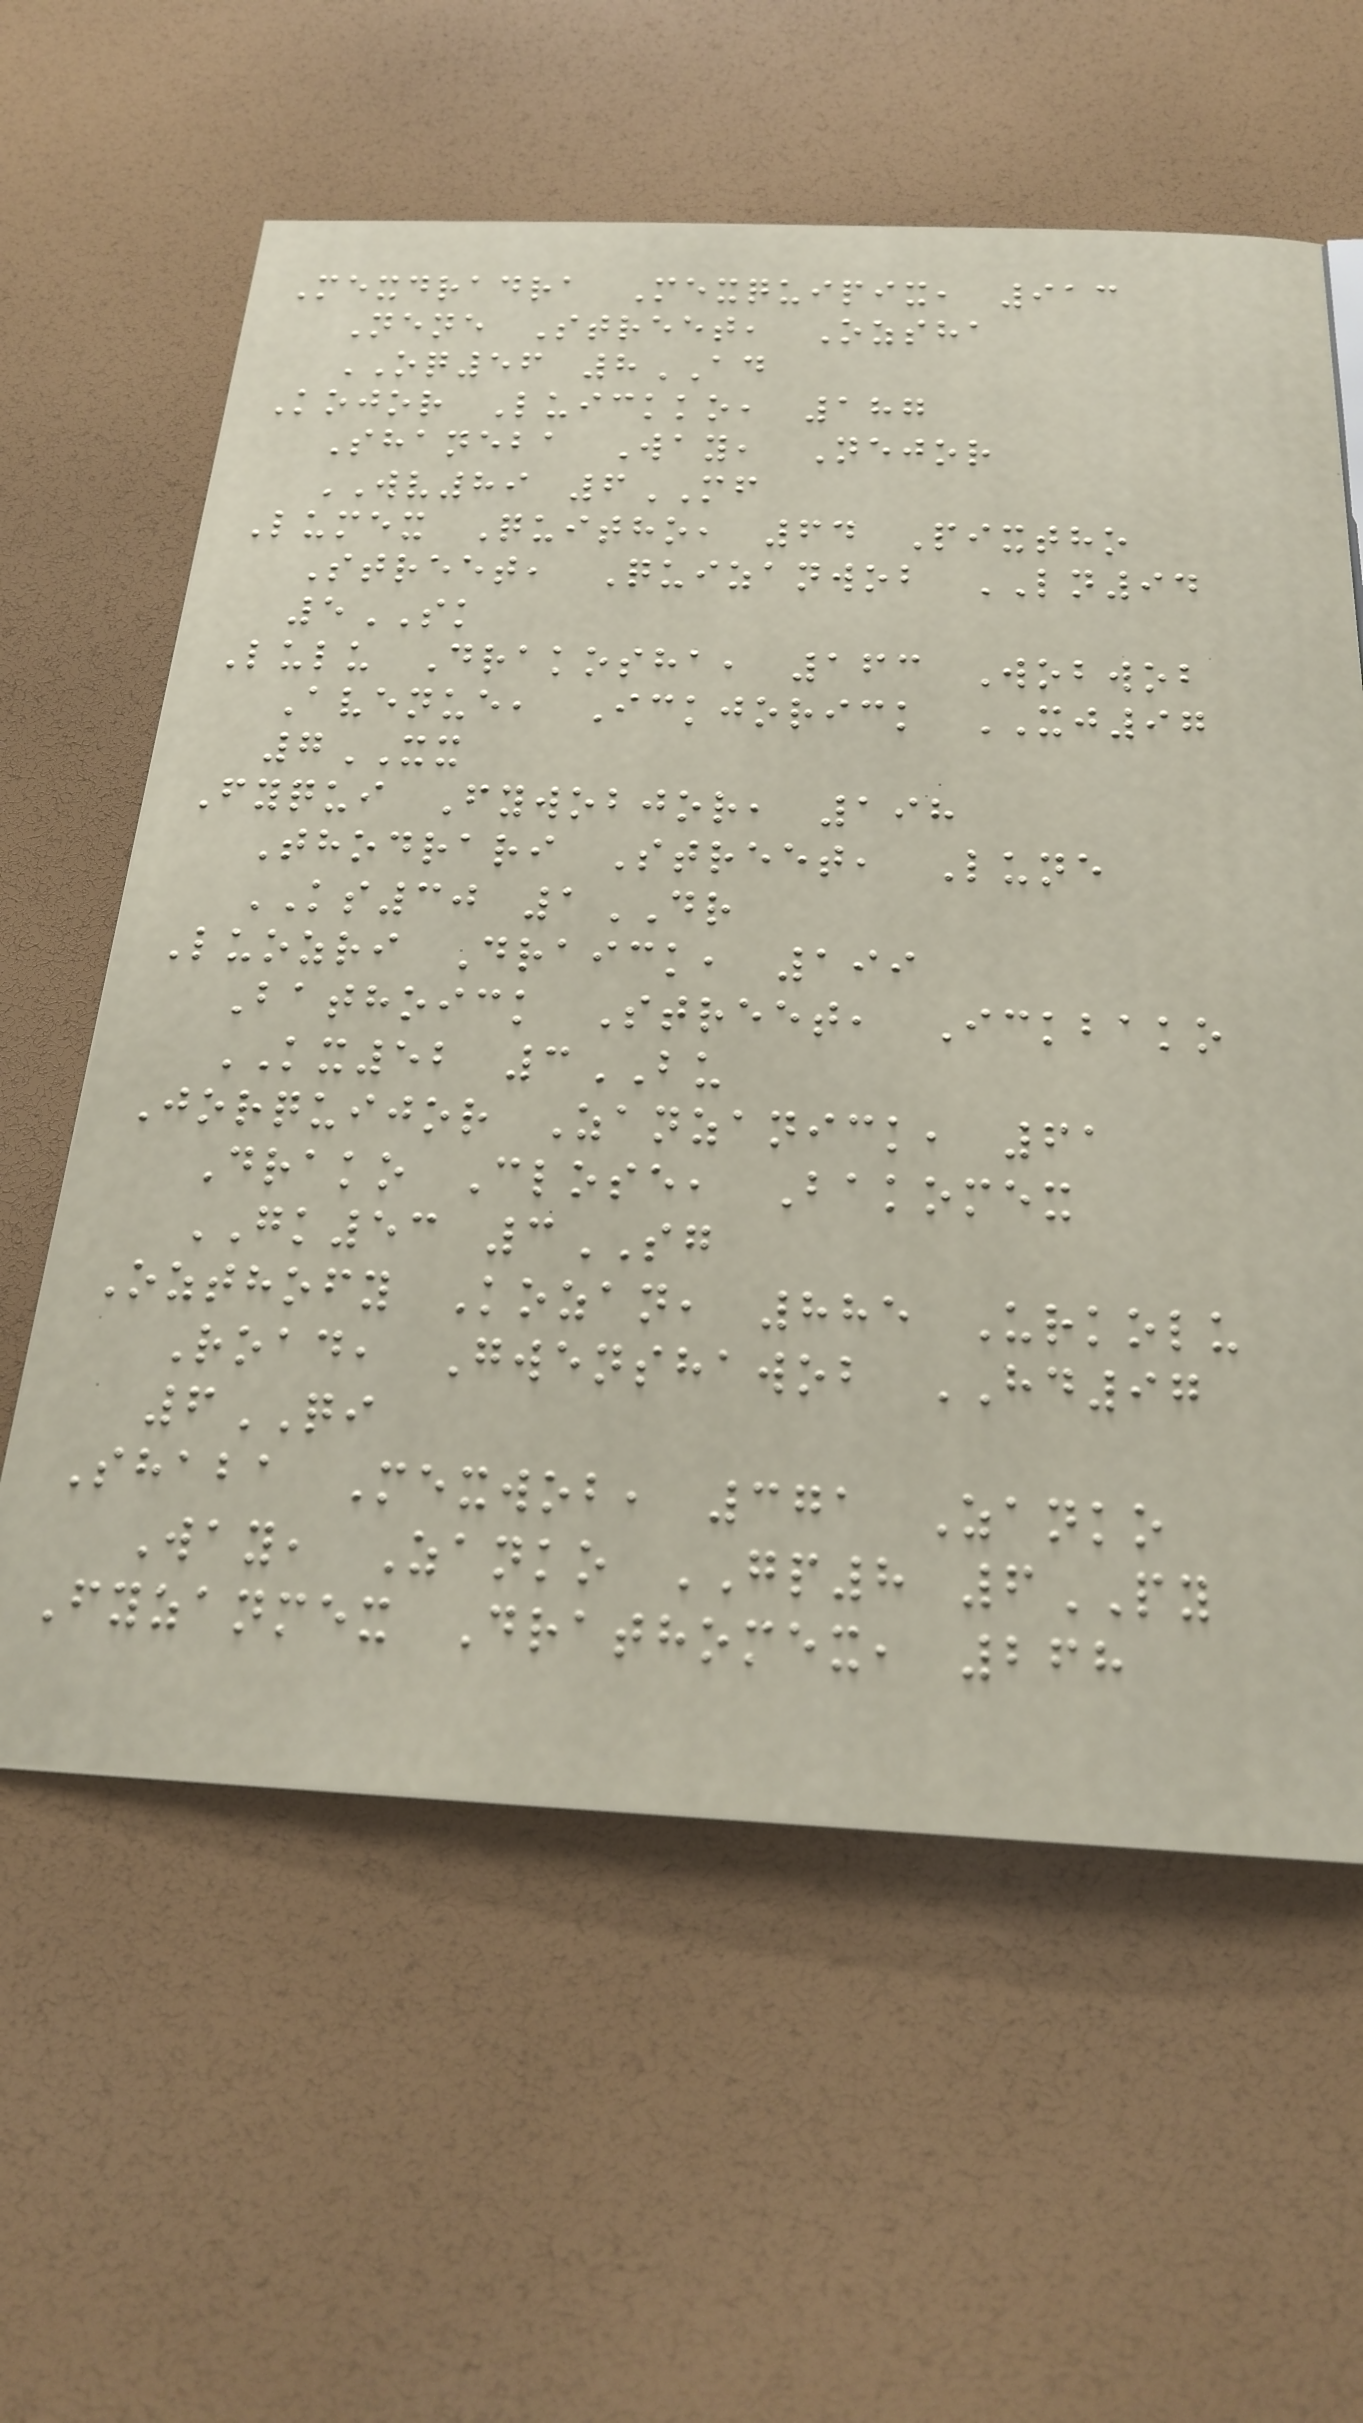Mexdradra Mexquipix, 913
Nene Street, Ozsha
OQ56 8AD
Kojor Luickko, 187
Shaneba Way, Nejor
WV89 6MF
Lumex Quitho, 64 Pixtho
Street, Quizanwob LN94
5SK
Lulu Drakosha, 163 Wobwob
Avenue, Ickjorick XJ97
7XX
Fyqui Fywobjor, 198
Thodrari Street, Lune
KS30 1DR
Luozri Draick, 199
Bathoick Street, Ickbako
KX52 3BU
Jorquijor Zanzanick, 61
Drako Close, Bakomex
GK53 3SG
Ozthofy Kozan, 885 Urkolu
Road, Gwenshawob HD97
6QI
Shaba Mexwob, 371 Zanko
Way, Zanko GP8 6PY
Fyzanmex Drathomex, 268
